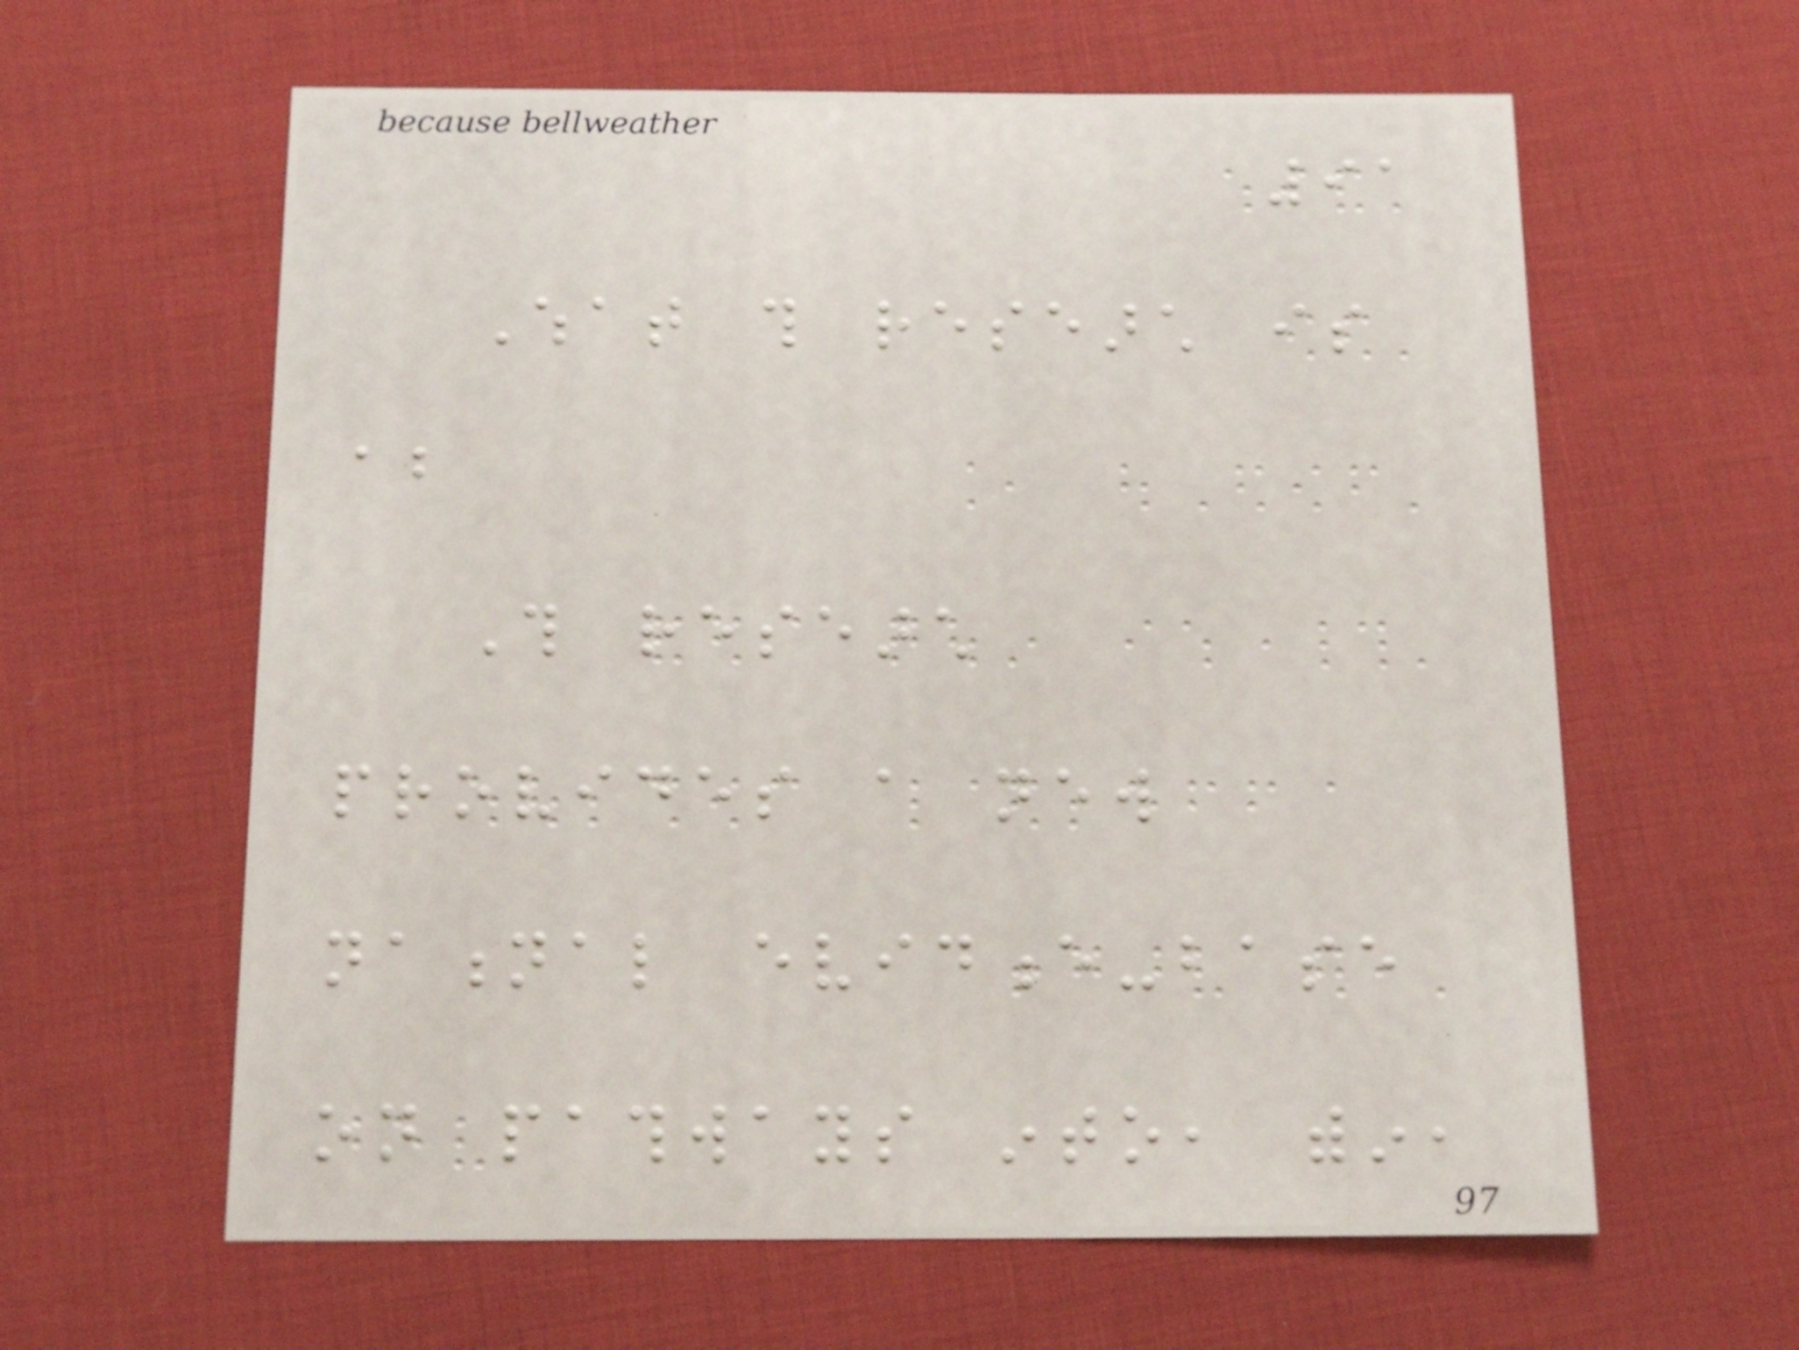91
What this research is
about
This research
provides a new
national evidence-base
on pathways into, within,
